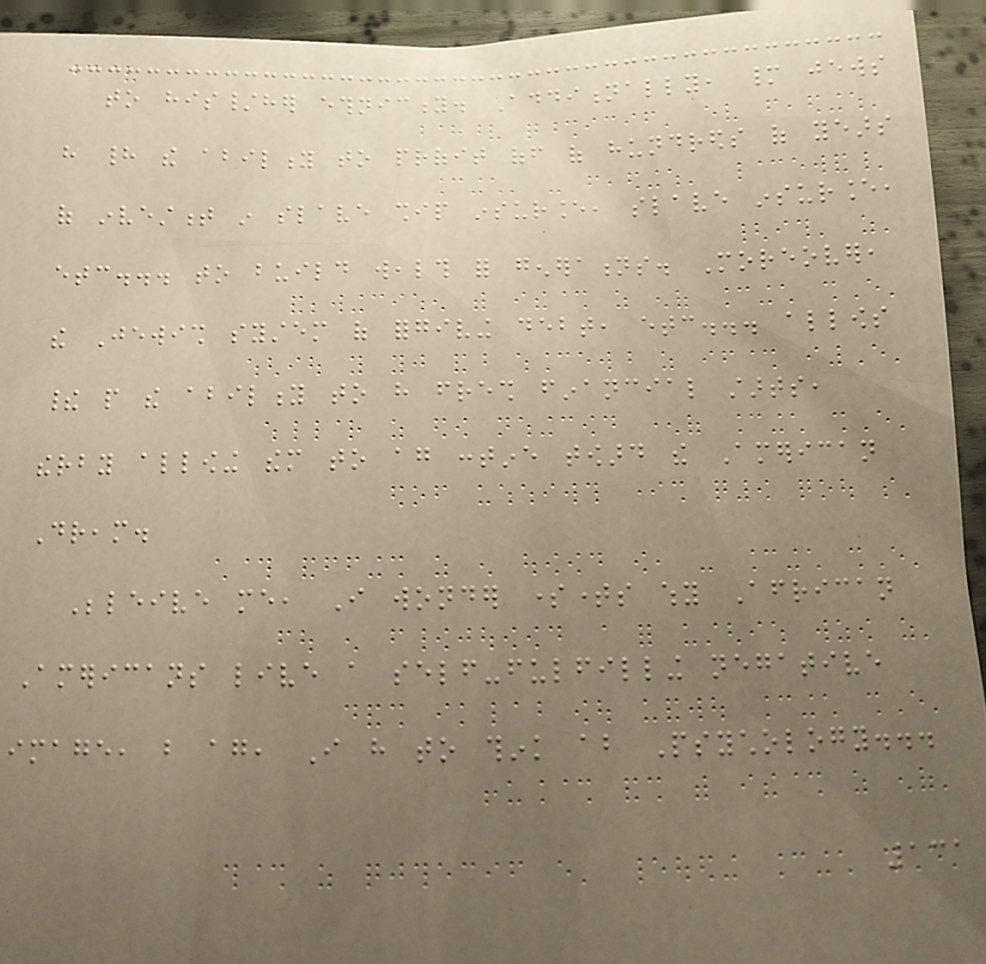to his/her ethnicity. Additionally, many jews
have had the ability to profit off of hundreds of years
of investment in slave ship insurance, slave insurance,
etc... to build wealth for generations. Moreover,
the Jewish system of forgiving debt, etc... allows
their people the ability to have fresh financial starts,
therby allowing them to again contine toward the American
Dream.
Beleive me, I wonder sometimes why African
Americans live a self-fulfilling negative
image, but again, I have to think about Psychology...
131
